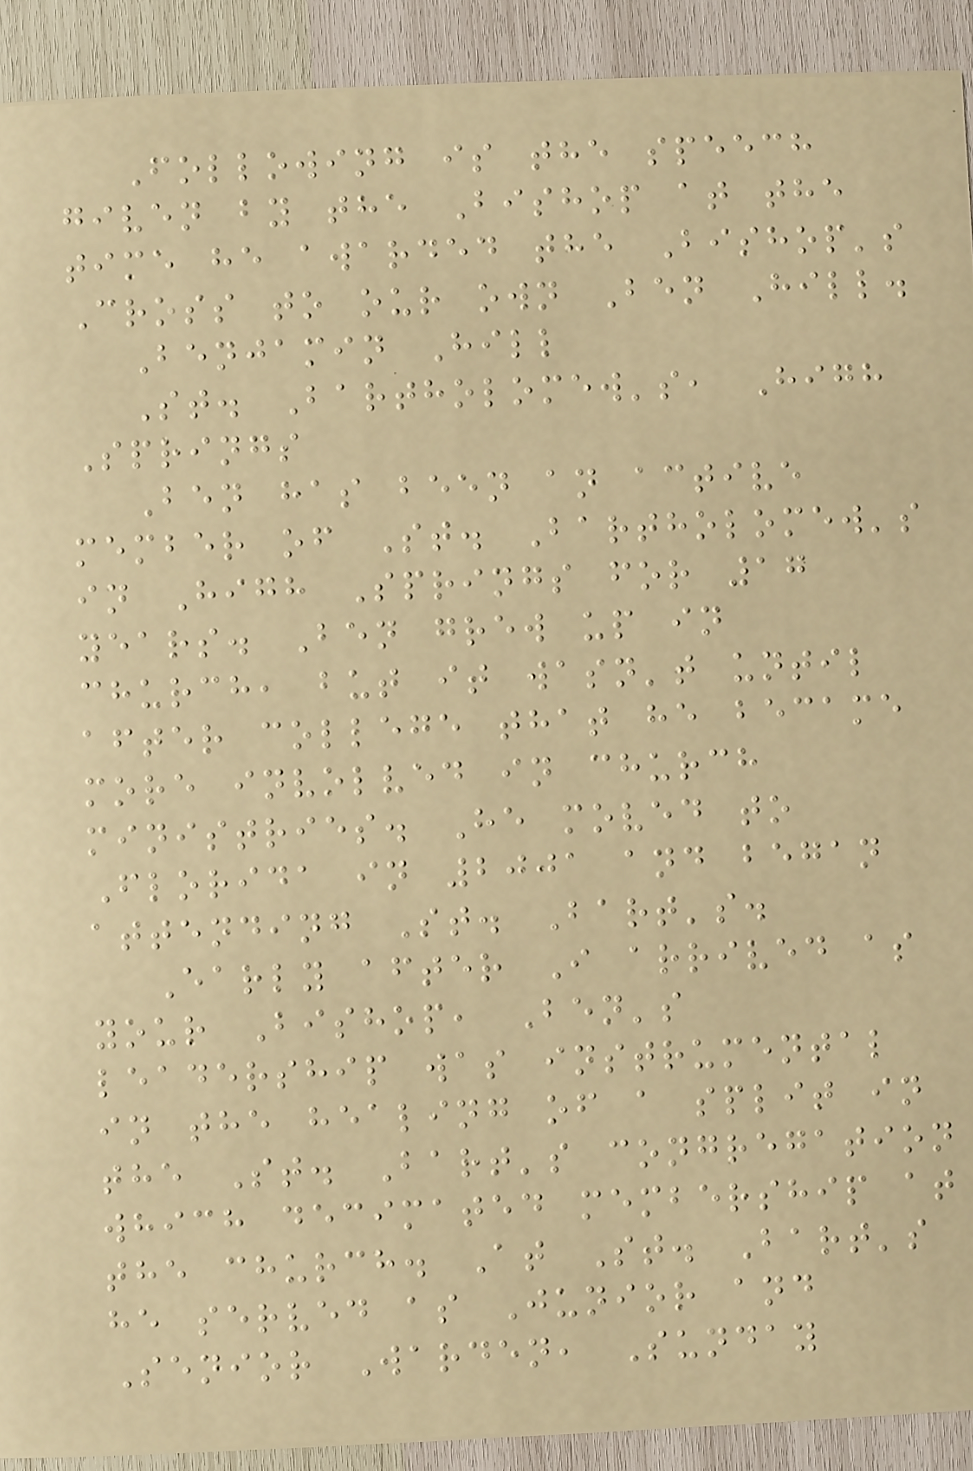Following is the speech
given by the Bishop at the
time he awarded the Bishop's
Cross to our own Ben Hill.
Benjamin Hill
St. Bartholomew's, High
Springs
Ben has been an active
member of St. Bartholomew's
in High Springs for 17
years. Ben grew up in
church, but it wasn't until
after college that he became
more involved in church
ministries. He moved to
Florida in 2001 and began
attending St. Bart's.
Early after I arrived as
your Bishop, Ben's
leadership was instrumental
in the healing of a split in
the St. Bart's congregation
which decimated membership at
the church. At St. Bart's
he served as Junior and
Senior Warden, Sunday
